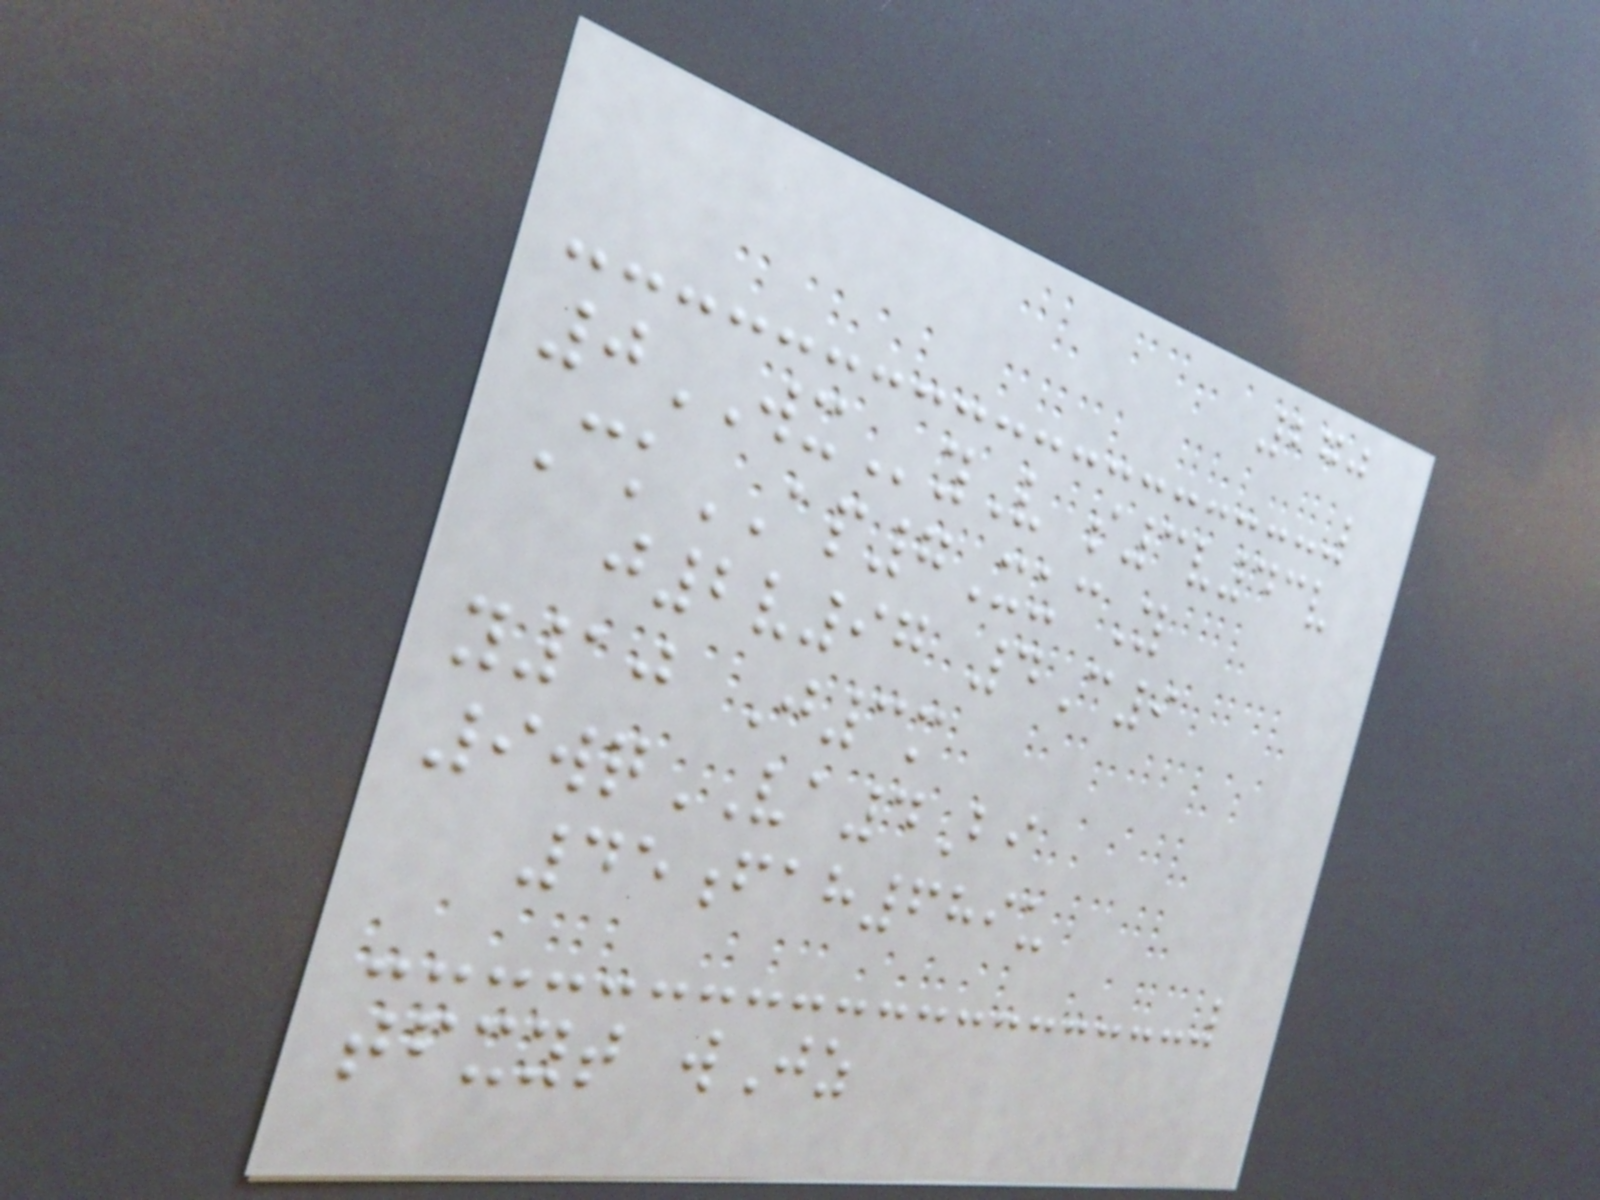270
0WXyV s3v43v
CkAP7XucY
j2v97 4C9
y10 J3m
9wqVA4Bi
45fah689u
tfxyt wJz
